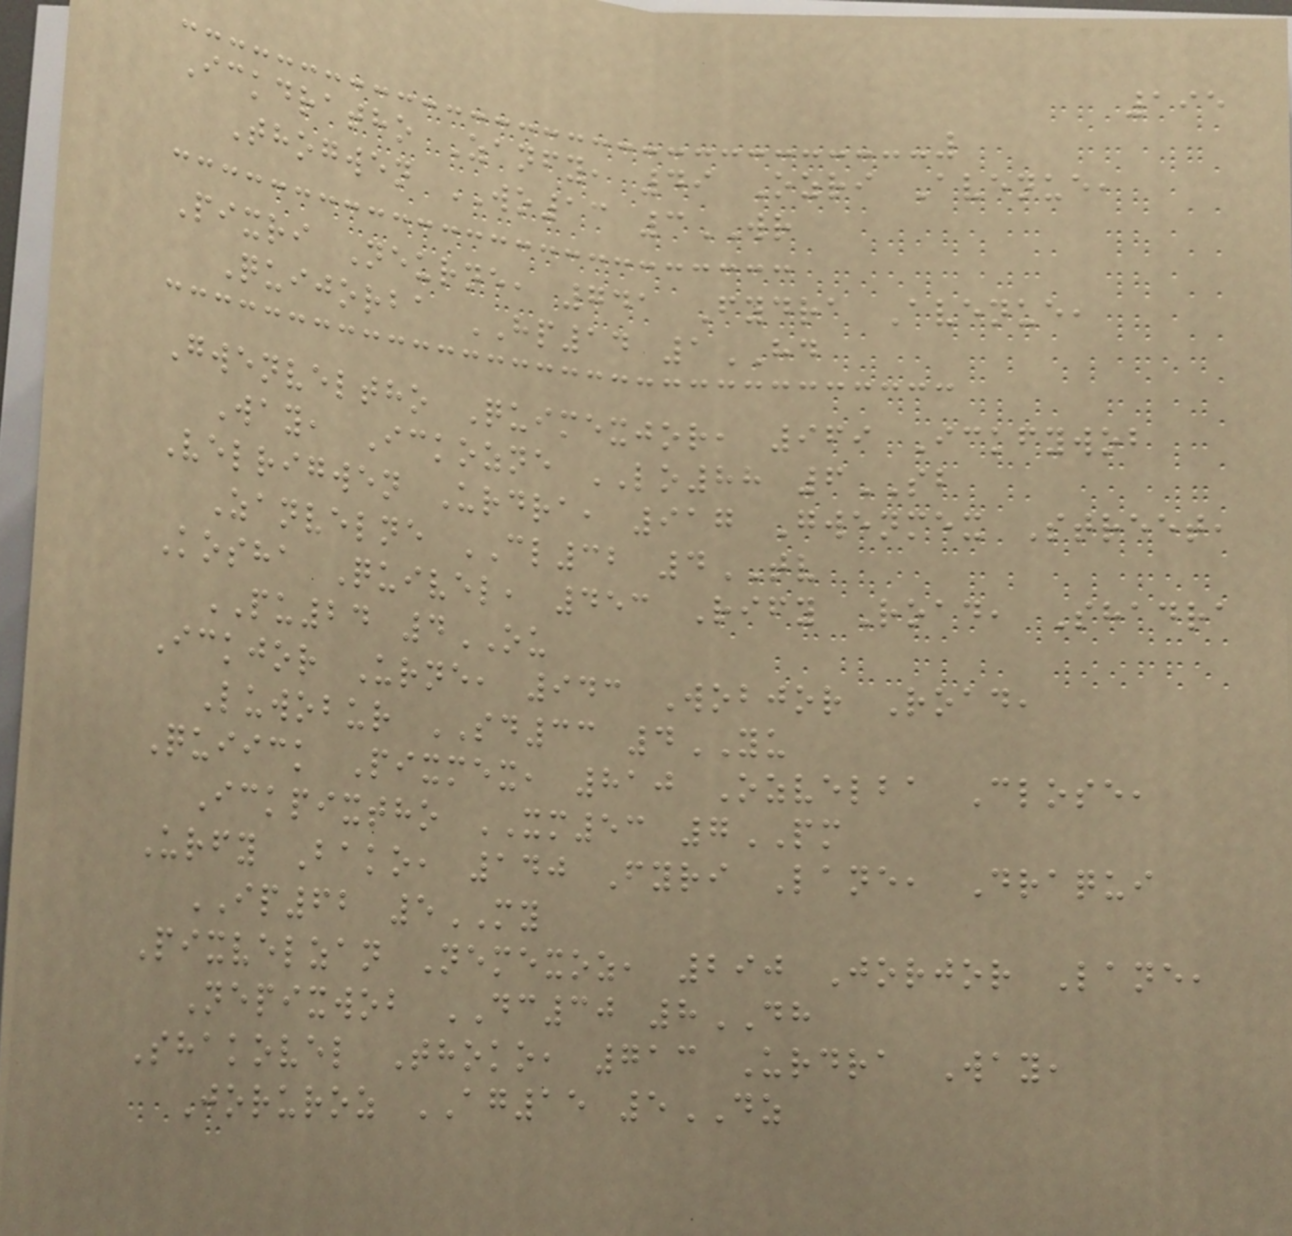195
Ickdratho Zanfy, 49 Ozri Avenue,
Thogwen WO13 3WR
Pixri Neurne, 741 Fydra Avenue,
Quijorba HP14 1HD
Gwenveltho Quimexjor, 969 Ickfywob
Way, Ickozne LO88 6SB
Velrigwen Urdra, 917 Gwenmex Street,
Zanvelne CL32 4TV
Kosha Quivel, 453 Rify Road, Shadra
PU24 4OU
Ickjor Urne, 943 Wobjor Road,
Luwobur SD33 4YU
Quiick Pixmex, 810 Ozvelba Close,
Ickpixtho XM53 7PM
Urfy Bako, 140 Fyri Lane, Draqui
IP62 5MY
Pixvelzan Nemexoz, 290 Jorjor Lane,
Nepixwob DC30 8DH
Shakovel Thoko, 713 Urdra Way,
Joruroz AG15 5DZ
